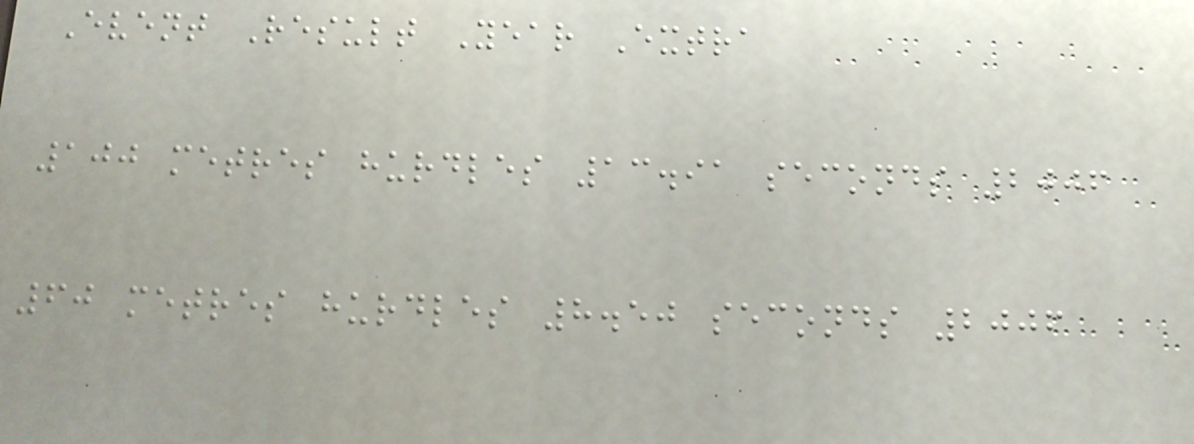Event Result Year Extra
100 metres hurdles 13.91 seconds 2006
60 metres hurdles 8.50 seconds 2006
